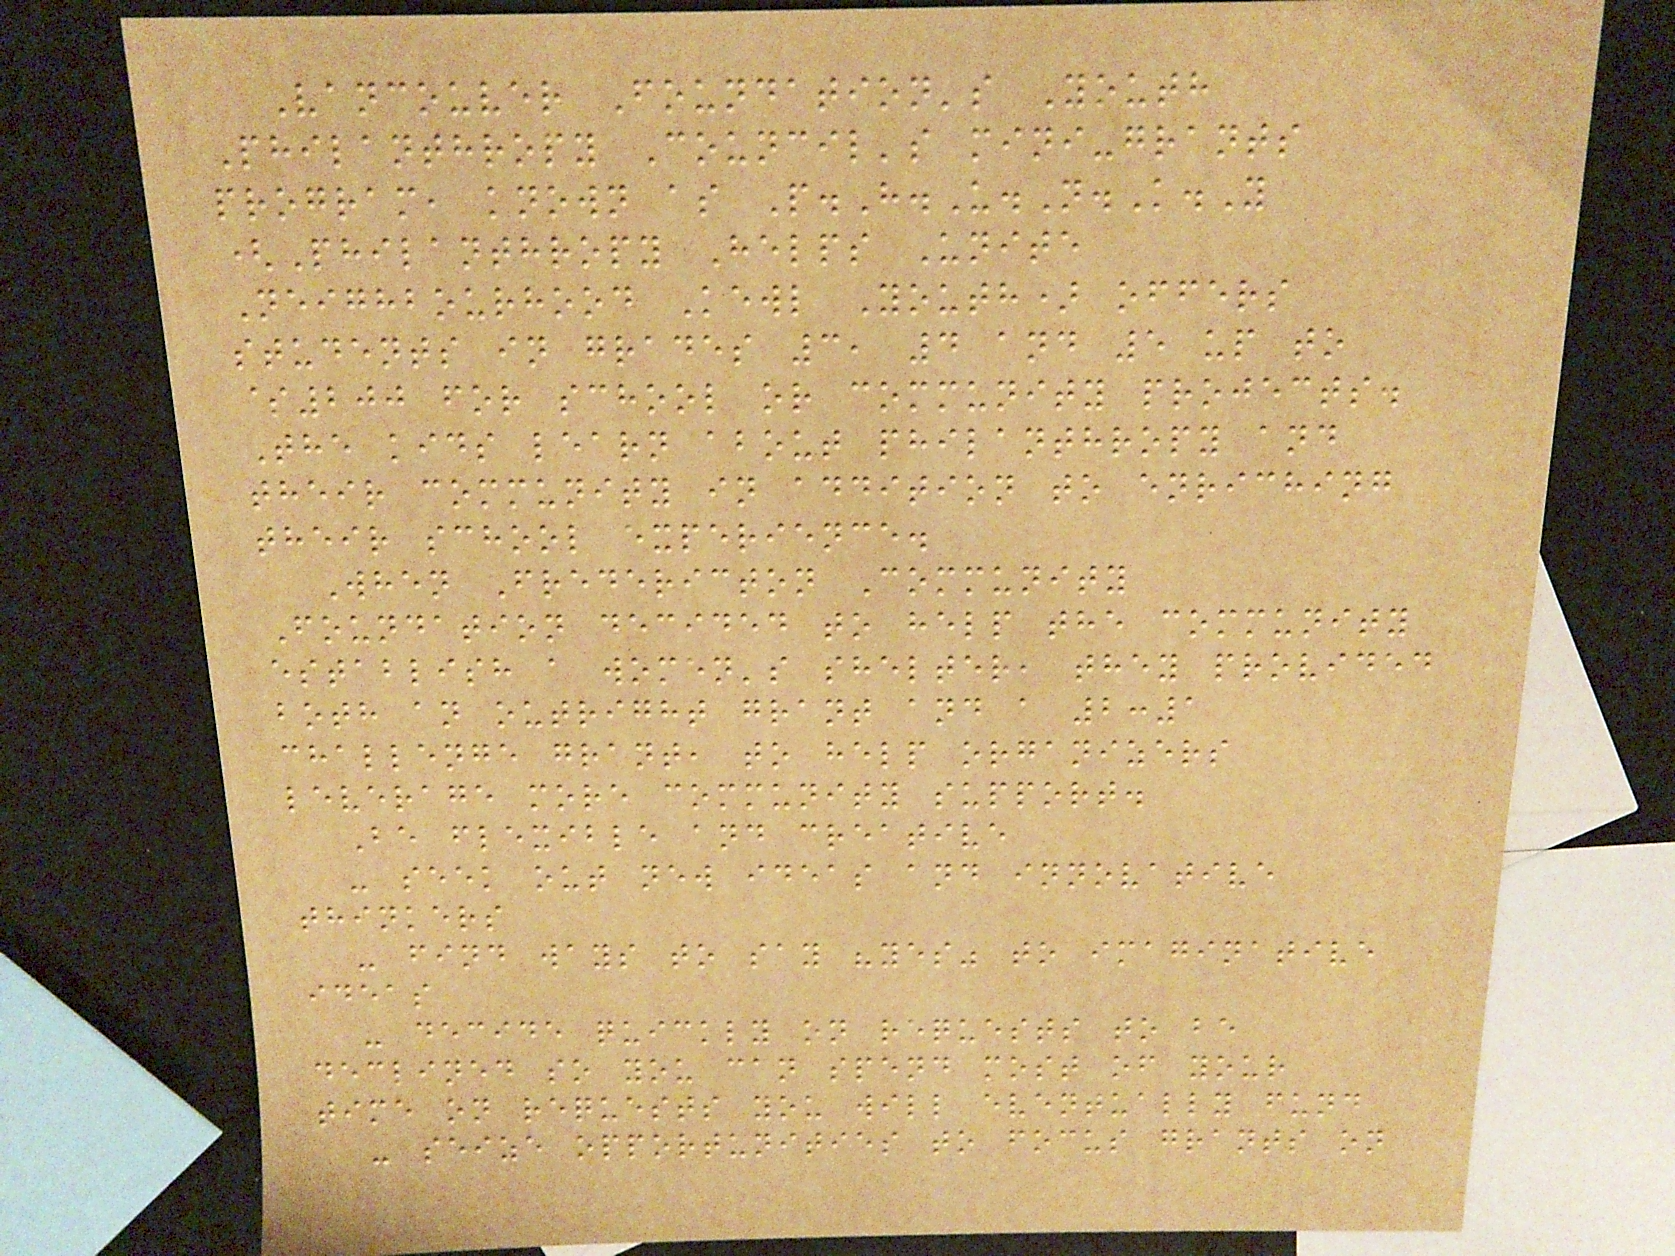Vancouver Foundation's Youth
Philanthropy Council's mini-grants
program, known as P.H.U.N.K.Y
(Philanthropy Helps Unite
Neighbourhood Kewl Youth) offers
students in grades 3, 4 and 5 up to
$200 for school or community projects.
The kids learn about philanthropy and
their community in addition to enriching
their school experience.
When Fredericton Community
Foundation decided to help the community
establish a women's shelter, they provided
both an outright grant and a 2:1
challenge grant, to help organizers
leverage more community support.
Be flexible and creative
- seek out new ideas and innovative
thinkers
- find ways to say "yes" to imaginative
ideas
- decide quickly on requests to be
declined so you can spend most of your
time on requests you will eventually fund
- seize opportunities to focus grants on
